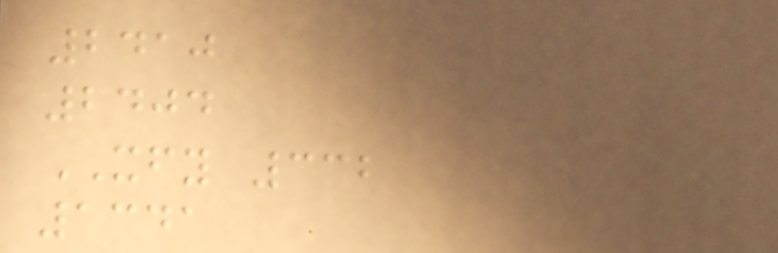2410
2404
XFY 332
1341
